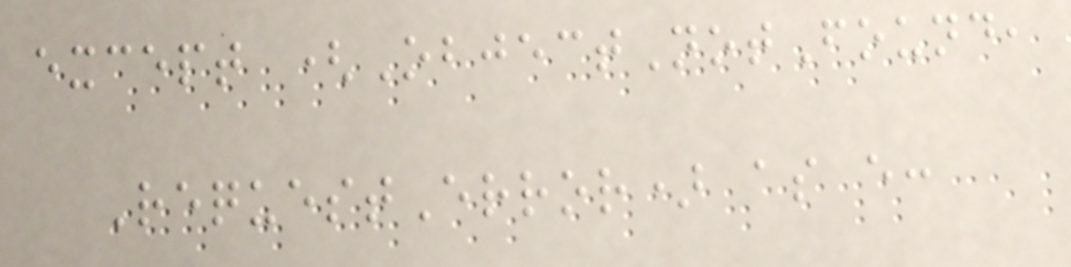except (ObjectNotFound,
RequestError) as e:
